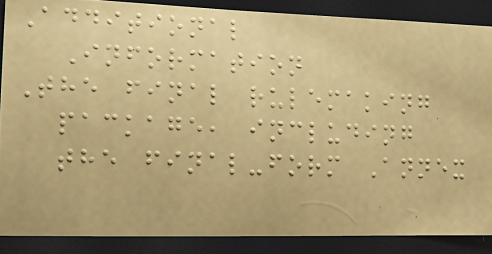Additional
Information
The final rulemaking
package, including
the final-form Annex
